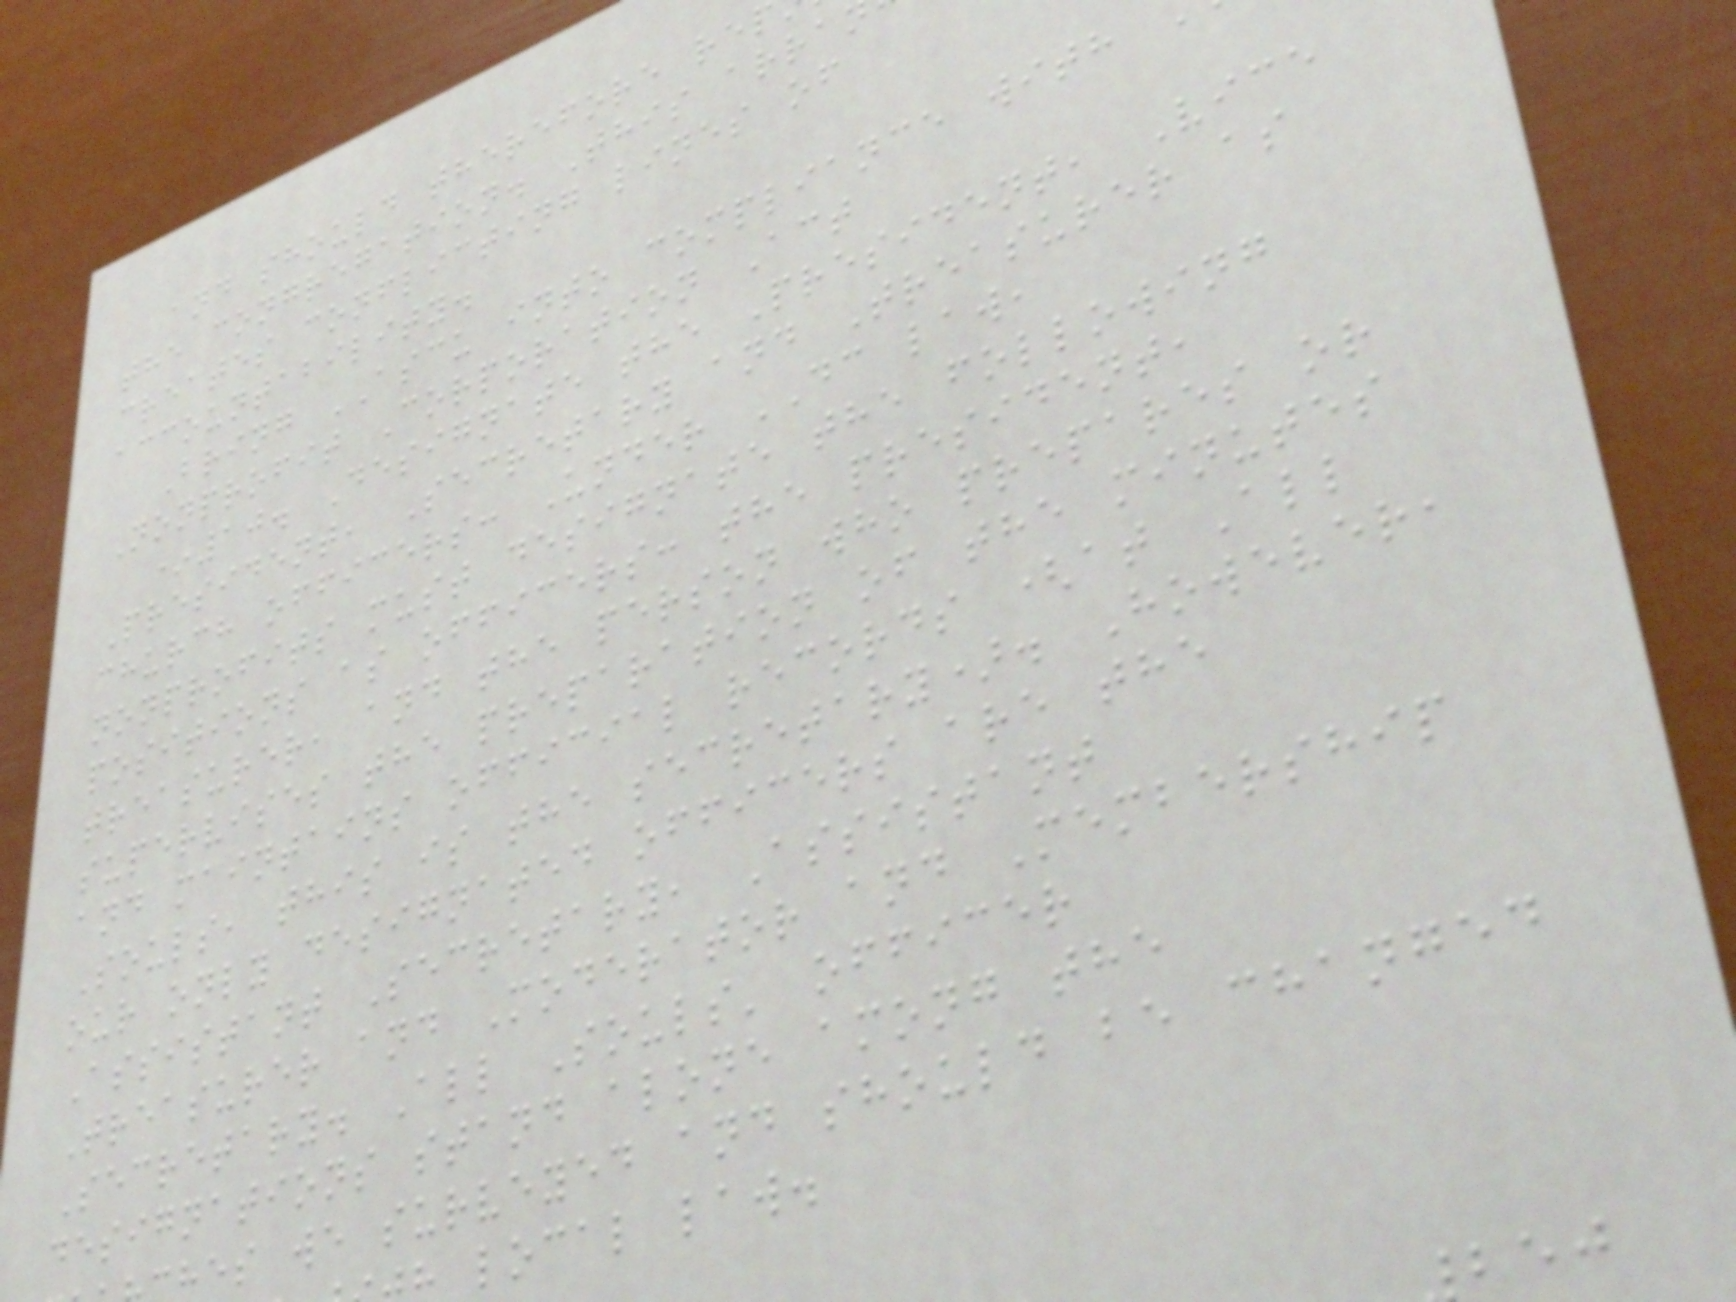and should therefore re
the congregation. This arra
creates conflicting lines of
accountability.
Bring ASCU into compliance with
Nonprofit Corporation Act
*10. Designate the President, Vice
President, Secretary and Treasurer as
church officers: Under DC law,
nonprofits must designate the following
positions as officers: the president,
treasurer, and the person who prepares or
supervises the preparation of the minutes
and maintains official records (at All
Souls, this is the secretary). However,
our only designated officers are the
Assistant Secretary, Assistant
Treasurer and Moderator and Membership
Secretary. All Souls' officer
designations stand alone among the
hes we surveyed and should be changed
local law.
